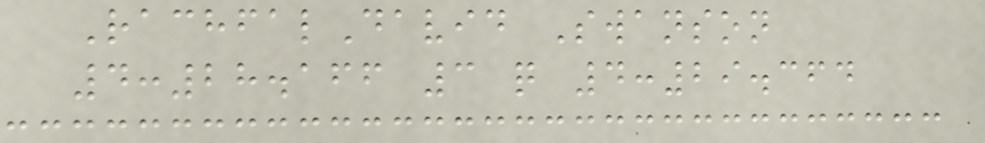RachfalDavid Swanson
4:28.166 3 q 4:29.364
